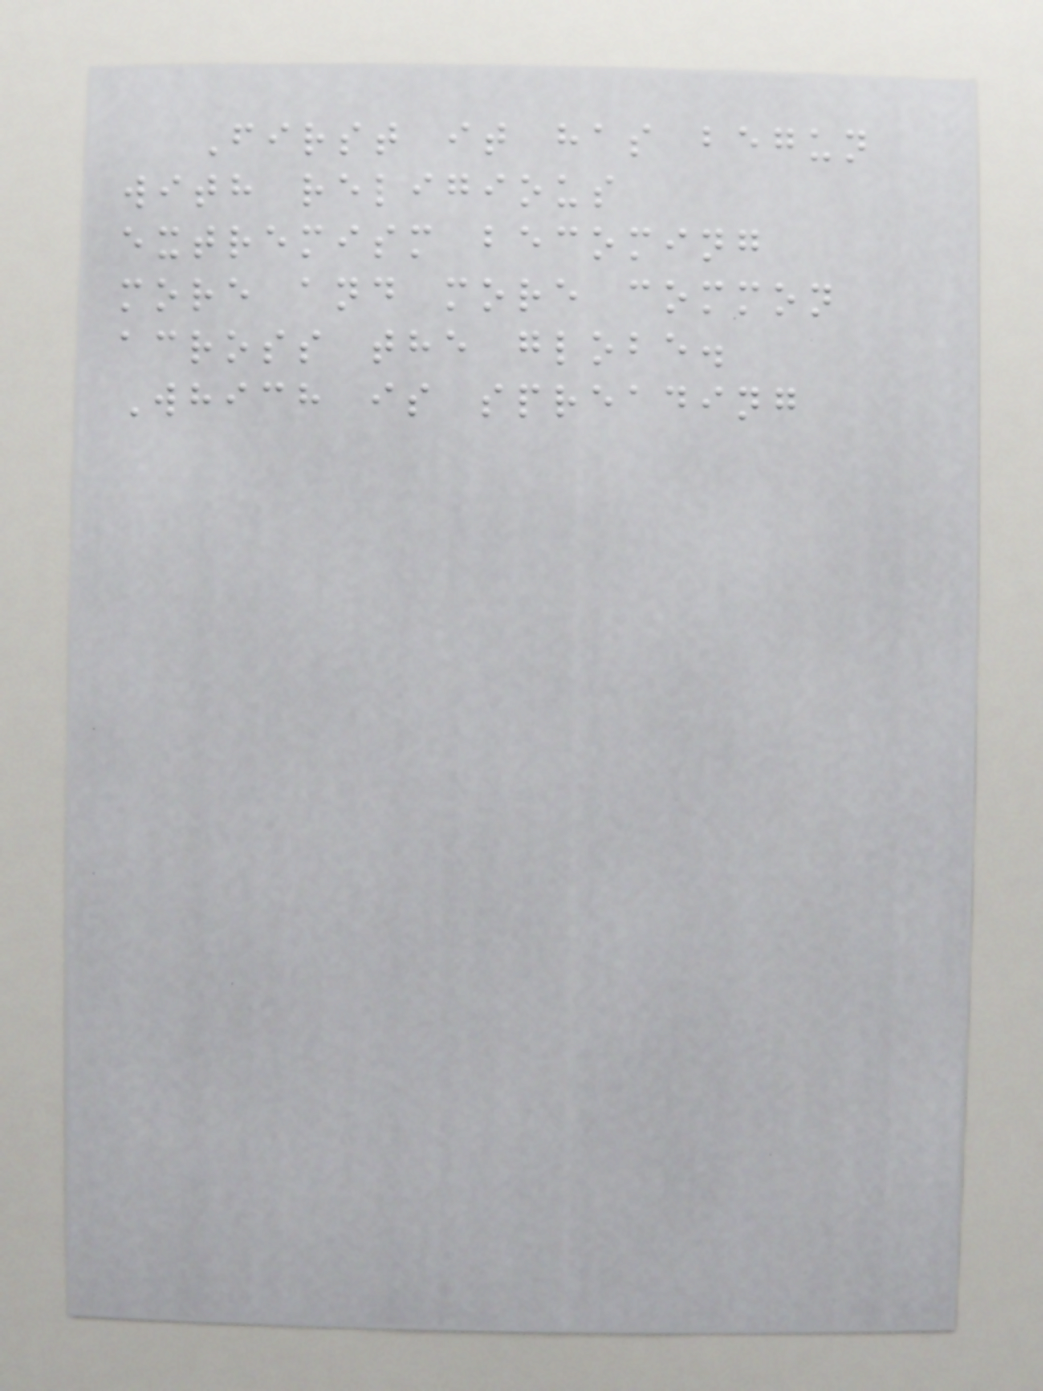First it has begun
with religious
extremism becoming
more and more common
across the globe.
Which is spreading
